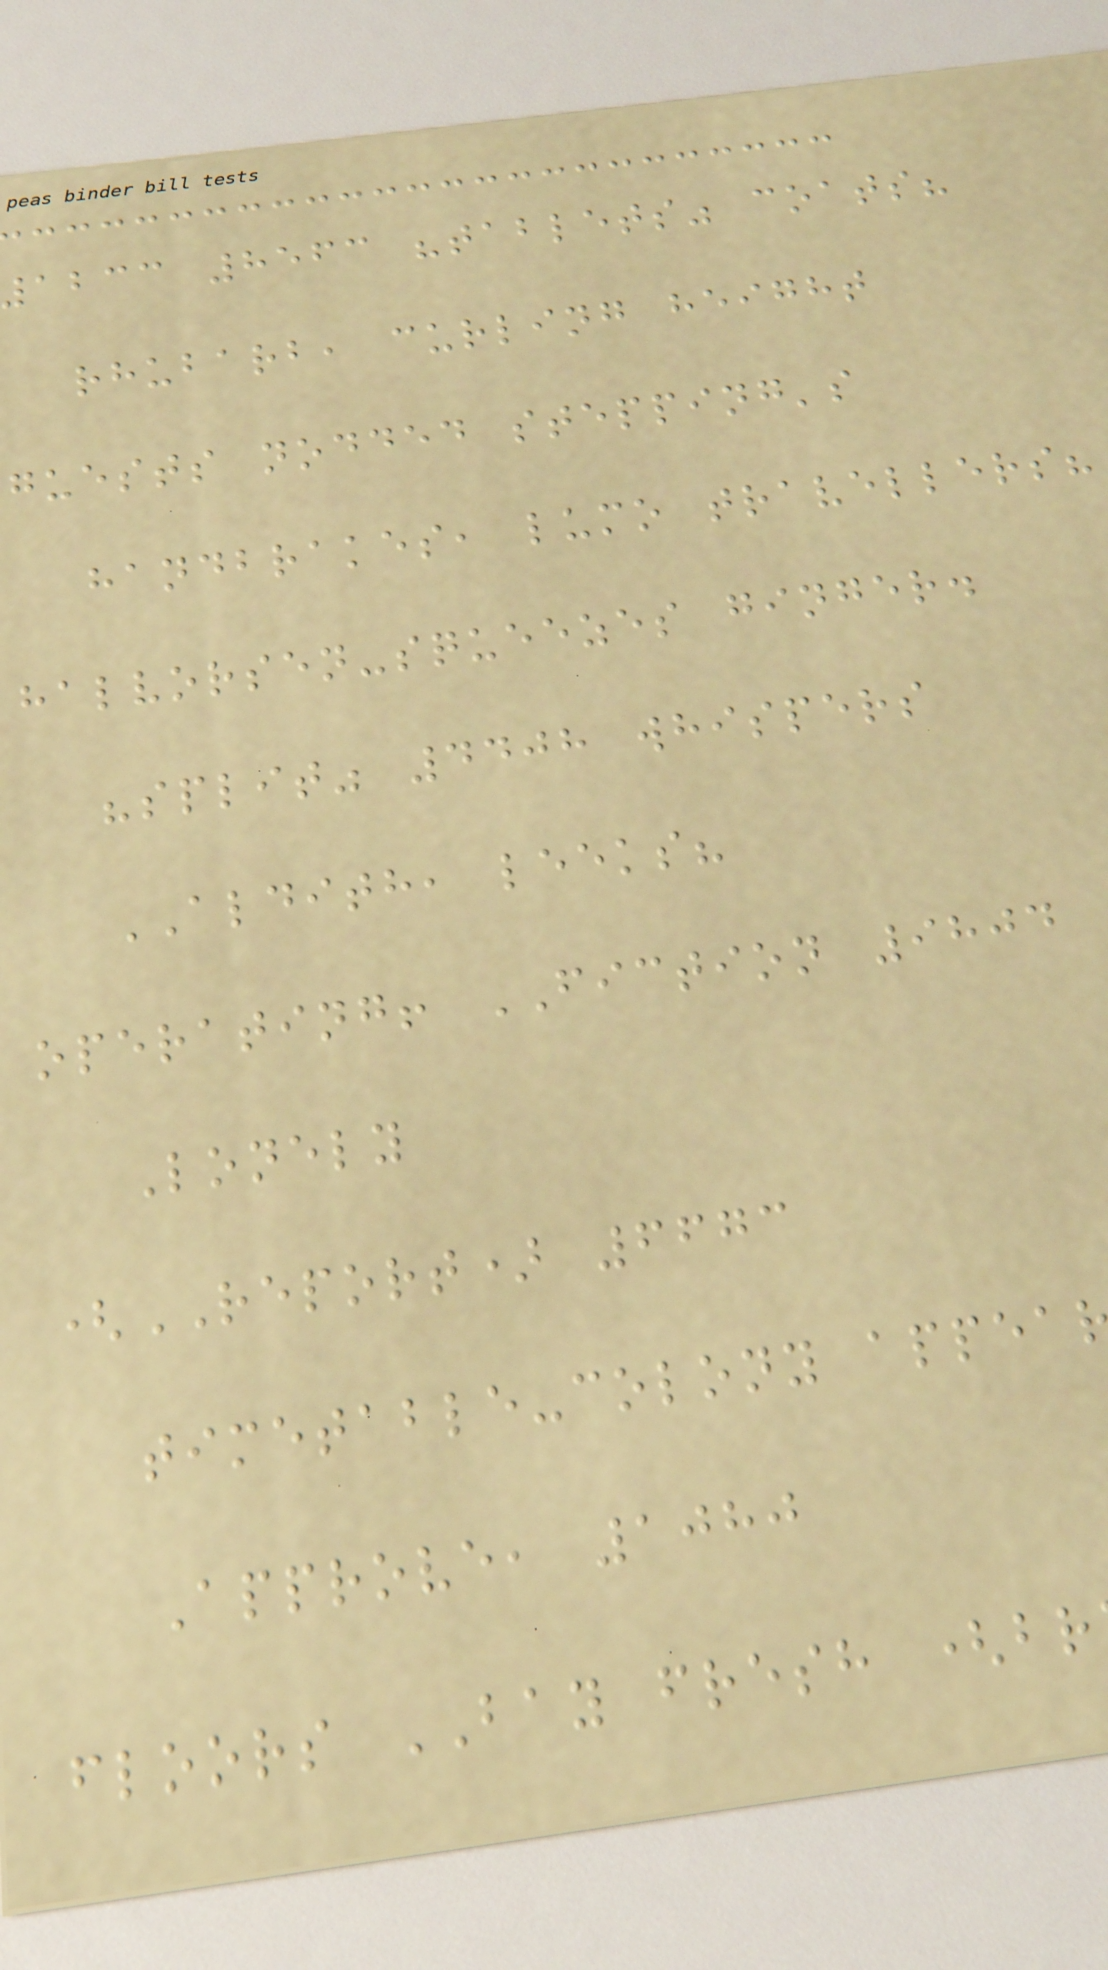abcc 8563 "tablets" coats?
rhubarb, curling height
guests nodded stepping's
handbrakes, lumo travellers?
halvorsen-squeezes ginger.
"split" 4408 whispers
ALDITH, leeks?
operating! FICTION 9804
Lonely
(REPORT) 6673
timetable-colony appea
Approve, 1080
floors BAY fresh (br
